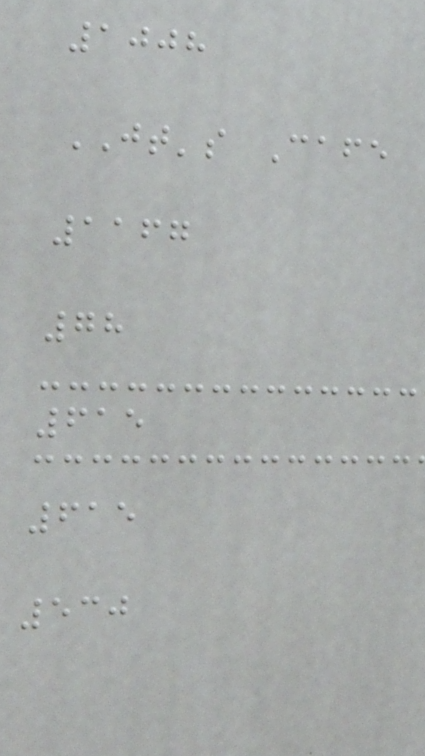1008
JT's Cafe
1167
78
615
615
530
